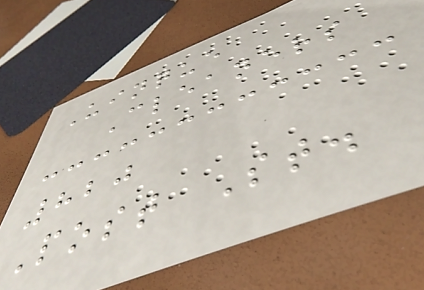Uinque
Cleaners
820
Post St.
